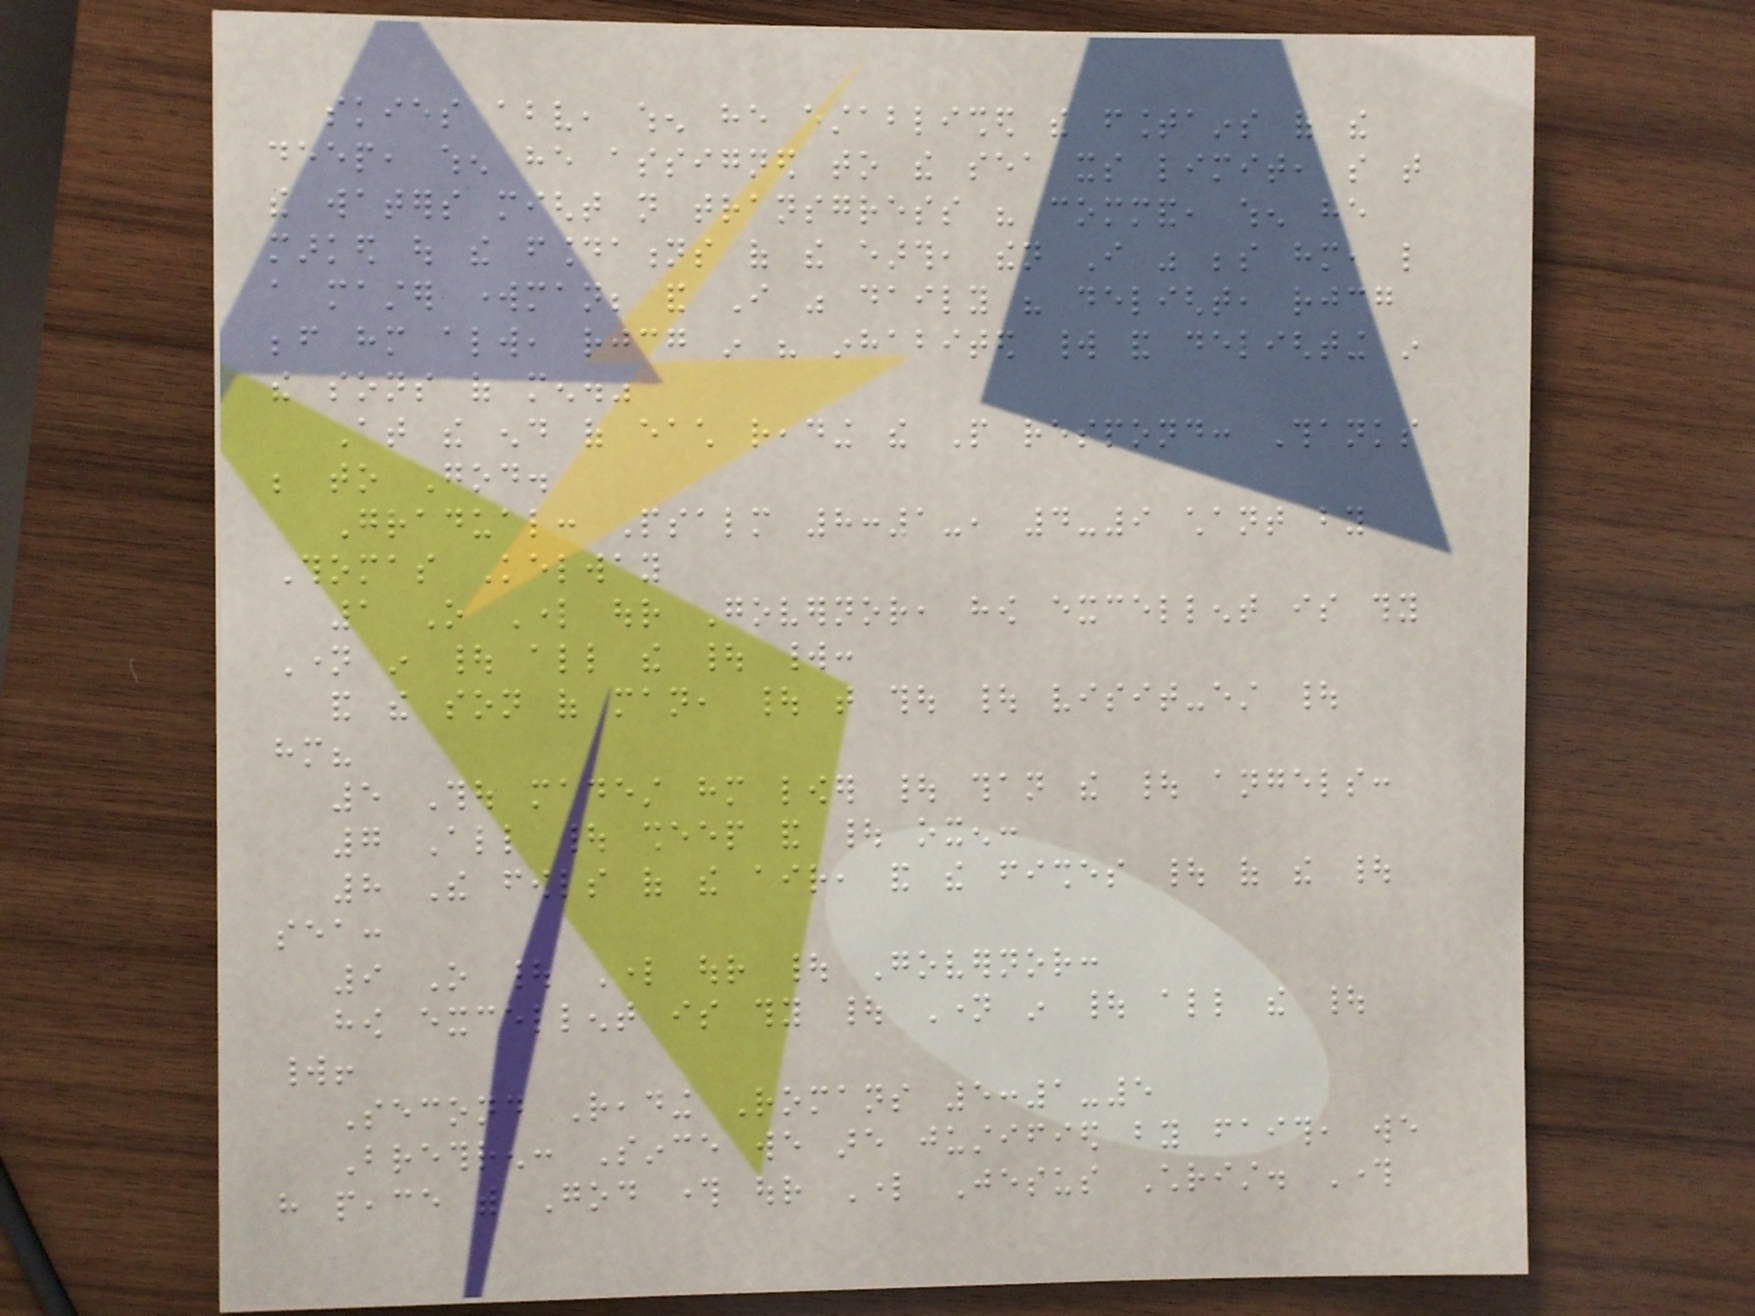skies above, when he established the fountains of the
deep, when he assigned to the sea its limit, so that
the waters might not transgress his command, when he
marked out the foundations of the earth, then I was beside him, like
a master workman; and I was daily his delight, rejoicing
before him always, rejoicing in his inhabited world and delighting in
the sons of men."
At the end of each reading the People respond: Thanks
be to God.
Gradual: Psalm 8:1-, 4-9 chant by
Thomas Kelway
1 O Lord our Governor, how excellent is thy
Name in | all the | world:
and the son of man, | that thou | visit-est |
him?
5 Thou madest him lower | than the | angels:
7 All | sheep and | oxen:
8 The fowls of the air, and the fishes | of the |
sea:
9 O | Lord our | Governor:
how excellent is thy | Name in | all the |
world!
Second Reading Romans 5:1-5
Brethren: Since we are justified by faith, we
have peace with God through our Lord Jesus Christ. Through
